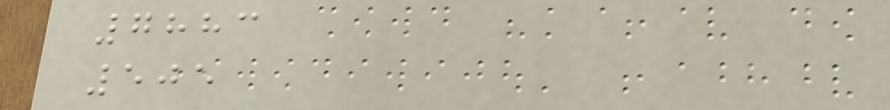7883
505
